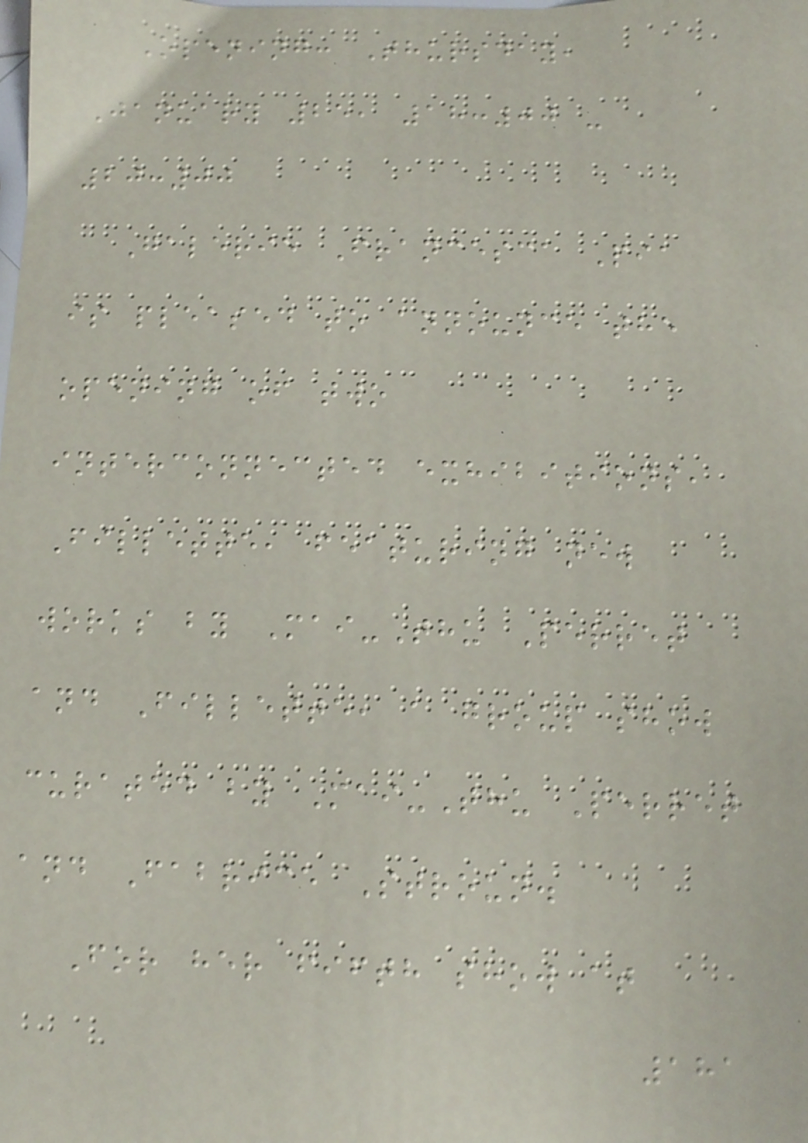Opening: Thursday,
January 25, 18:00 -
20:00
Galerie Francesca Pia
is pleased to announce the
opening of two
interconnected exhibitions,
Fillette, featuring new
works by Mai-Thu Perret
and Fillette, a group show
curated by Mai-Thu Perret
and Fabrice Stroun.
For her fifth show at
181
